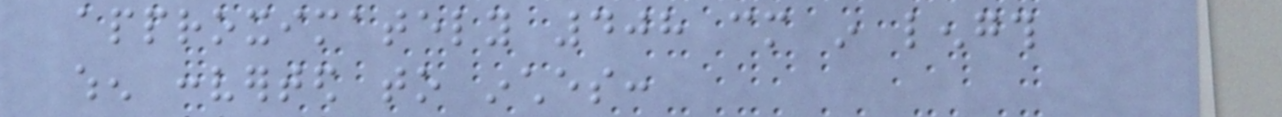approximately 408 cm in length
when converted to inches:
